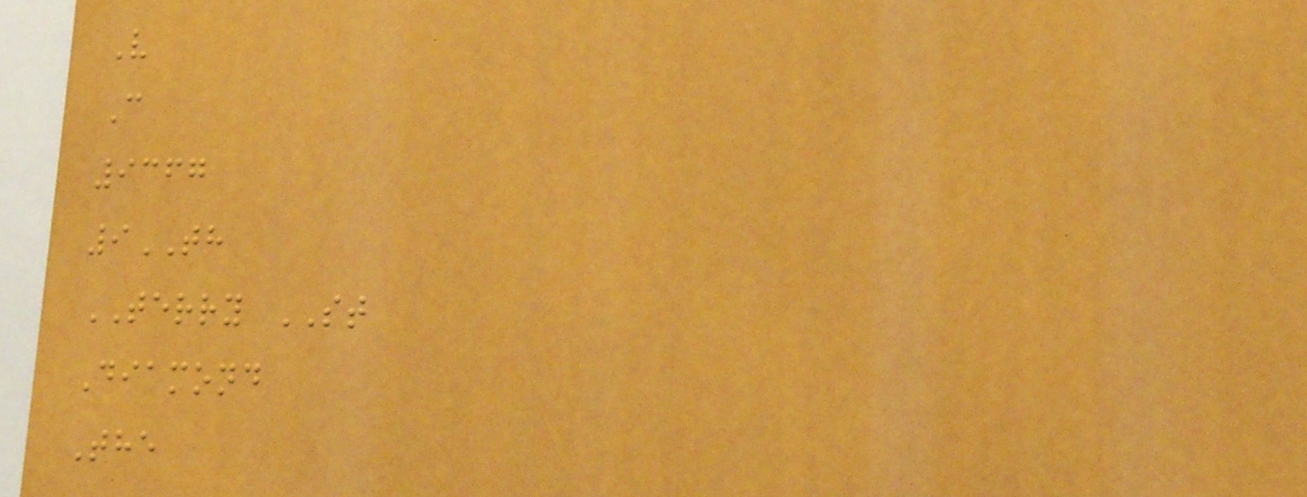V
C
9367
9TH
TERRY ST
Diamond
The
